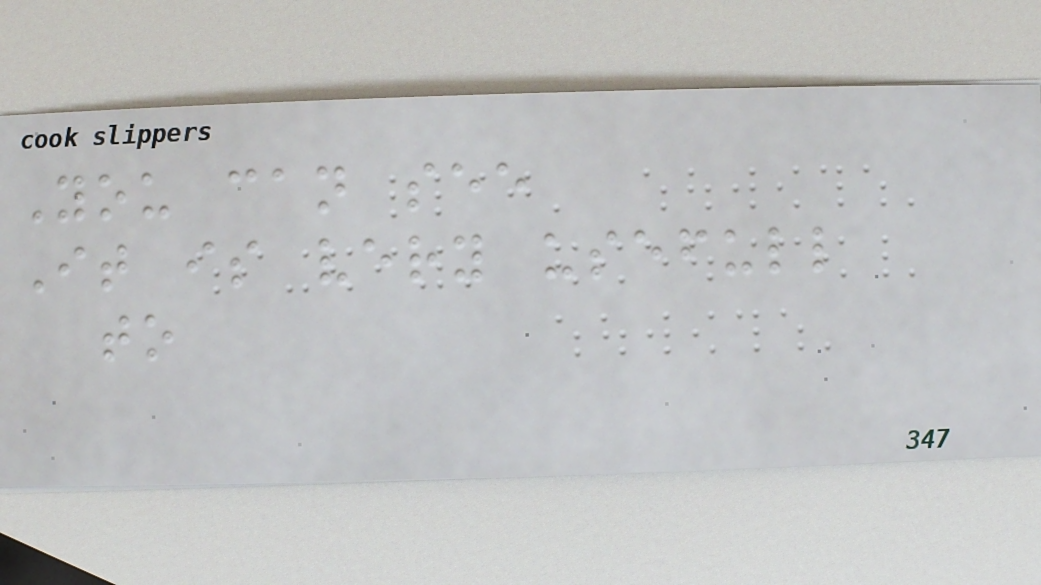You can see
It is very usefull
to
